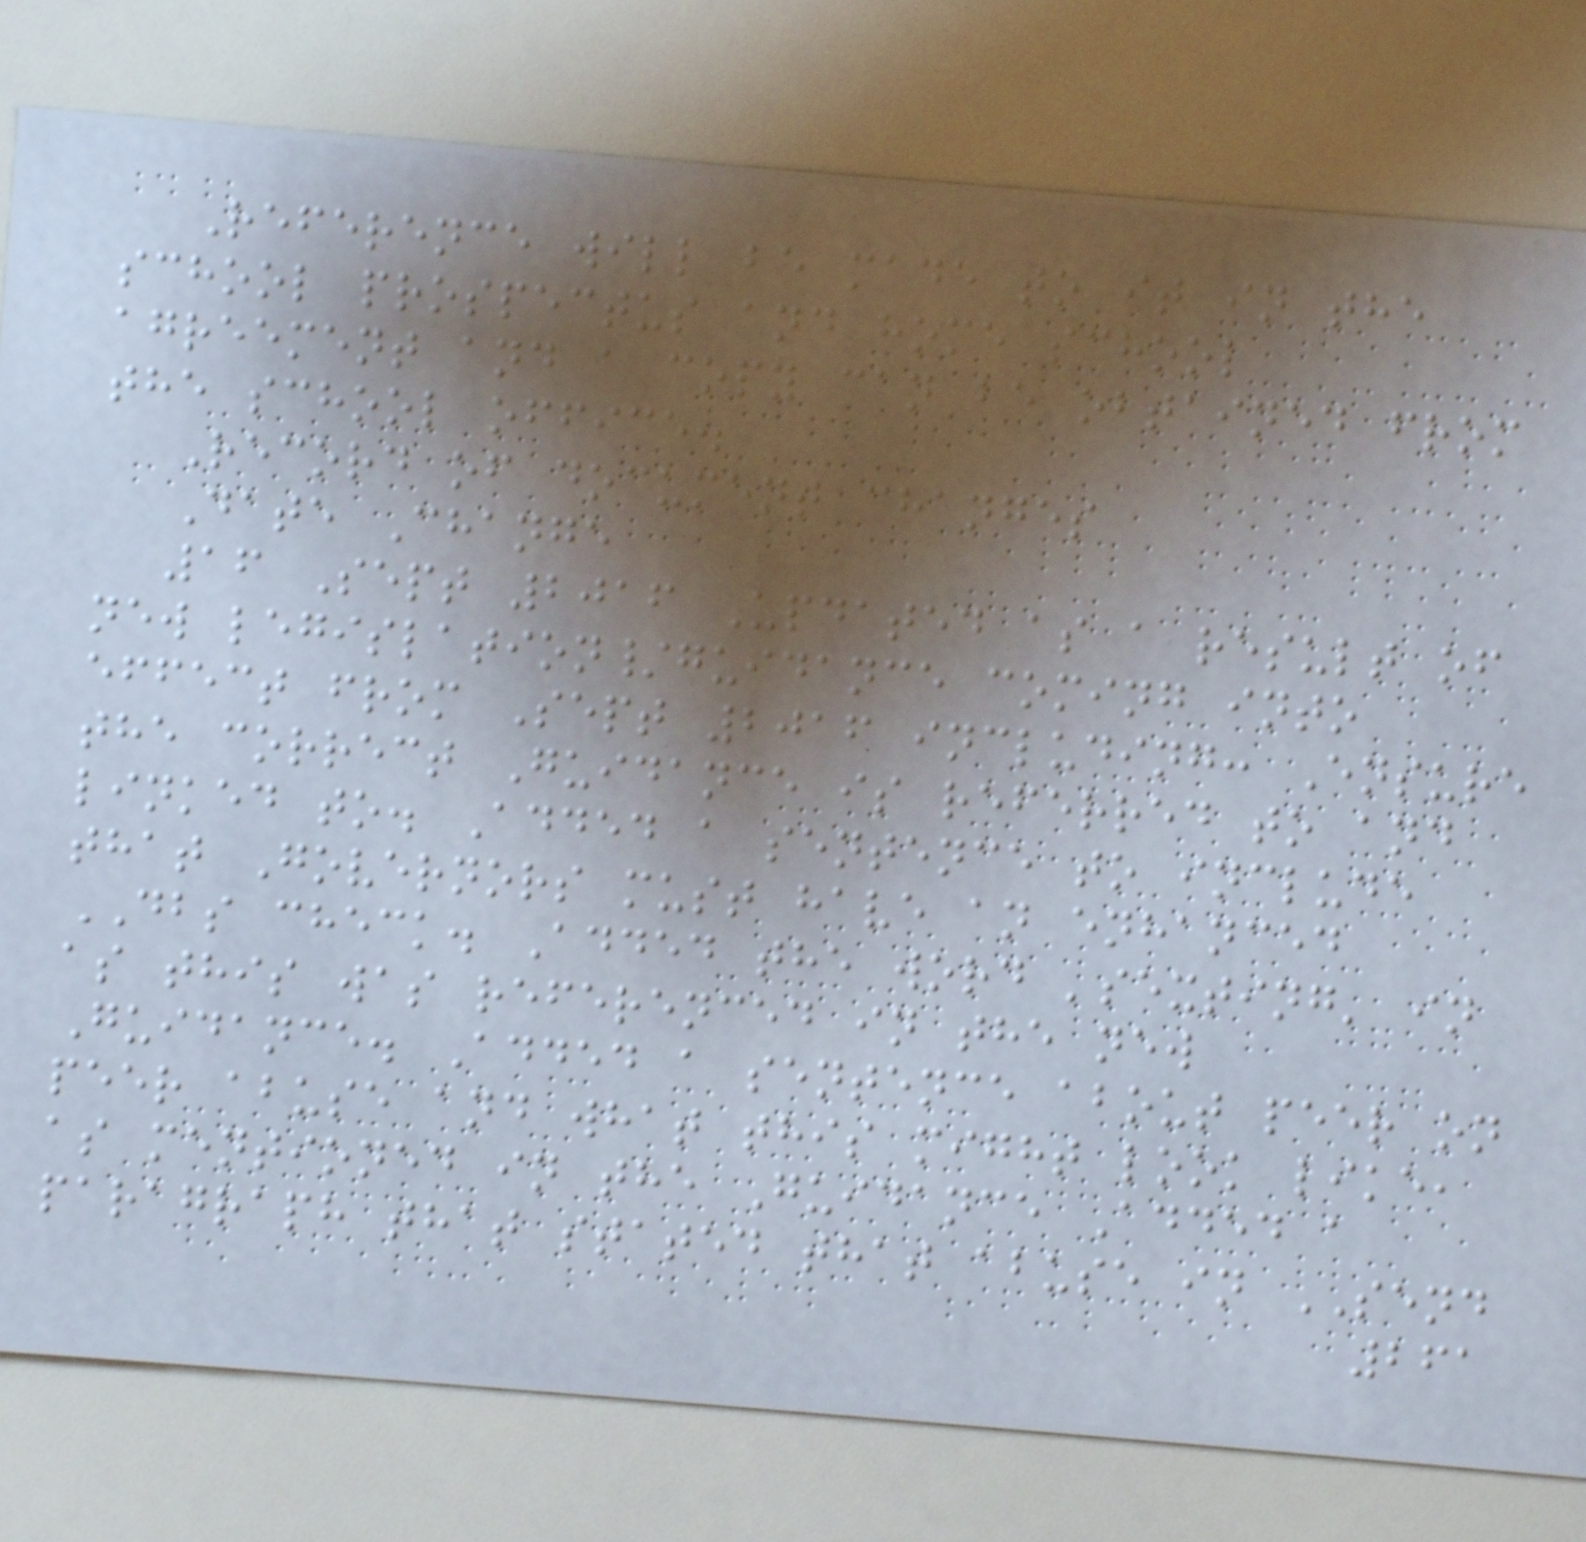Reference will be made to it in the
school prospectus and home school
agreement and a copy can be obtained from
the school office.
Record of document changes
Date Change
16 Sept 2016 Updated as a result of
new legislation/guidance coming into
effect from Sept 2016 including: Ensure
the correct Guidance is referred to and
linked to. Added a sentence to include
that Governors must have an enhanced
DBS check. Added the word 'sexting' in
as this was referenced in the new
Guidance. Added a sentence about peer on
peer abuse and what this might look like,
as mentioned in the Guidance Added a
paragraph that stated that abuse in SEND
261
